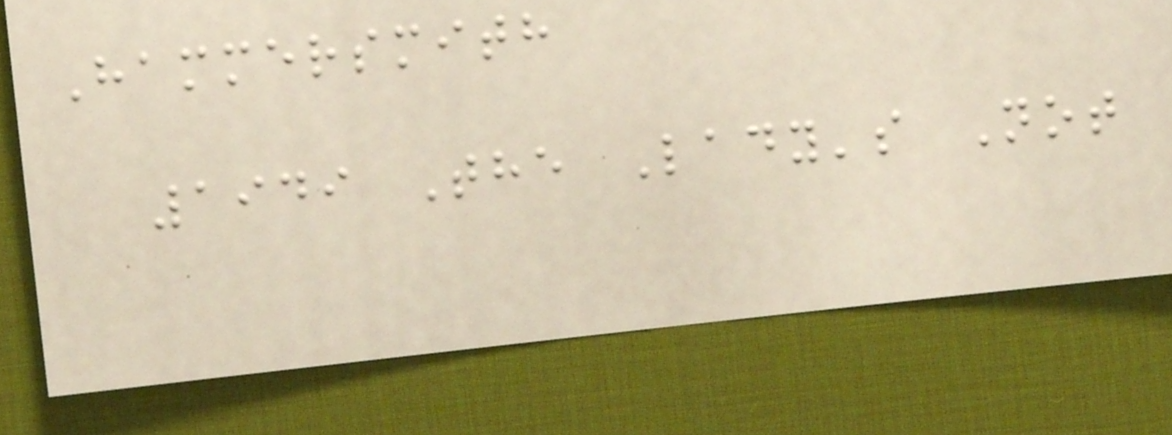Hammersmith
1949 The Lady's Not
